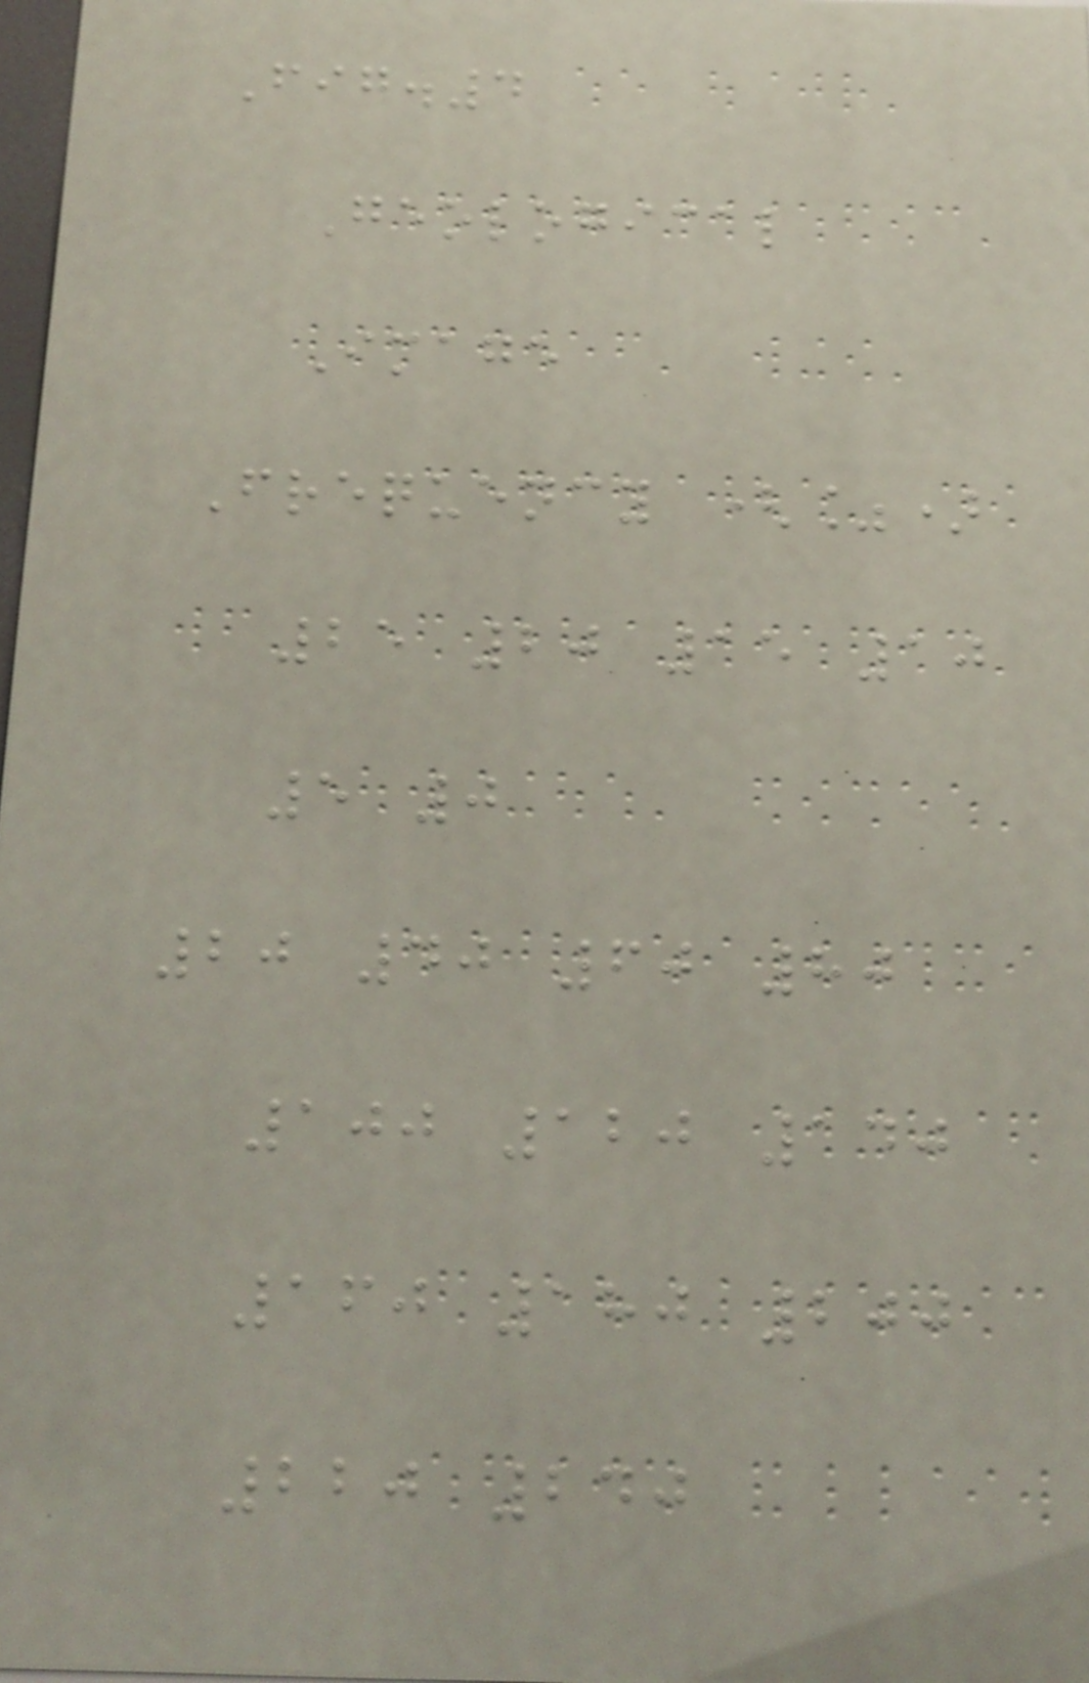Fig.4
Geological
Image
Frequency (%)
25 20 15 10
5 0
20 40 60 80
100 120 140
160 180 200
220 240
